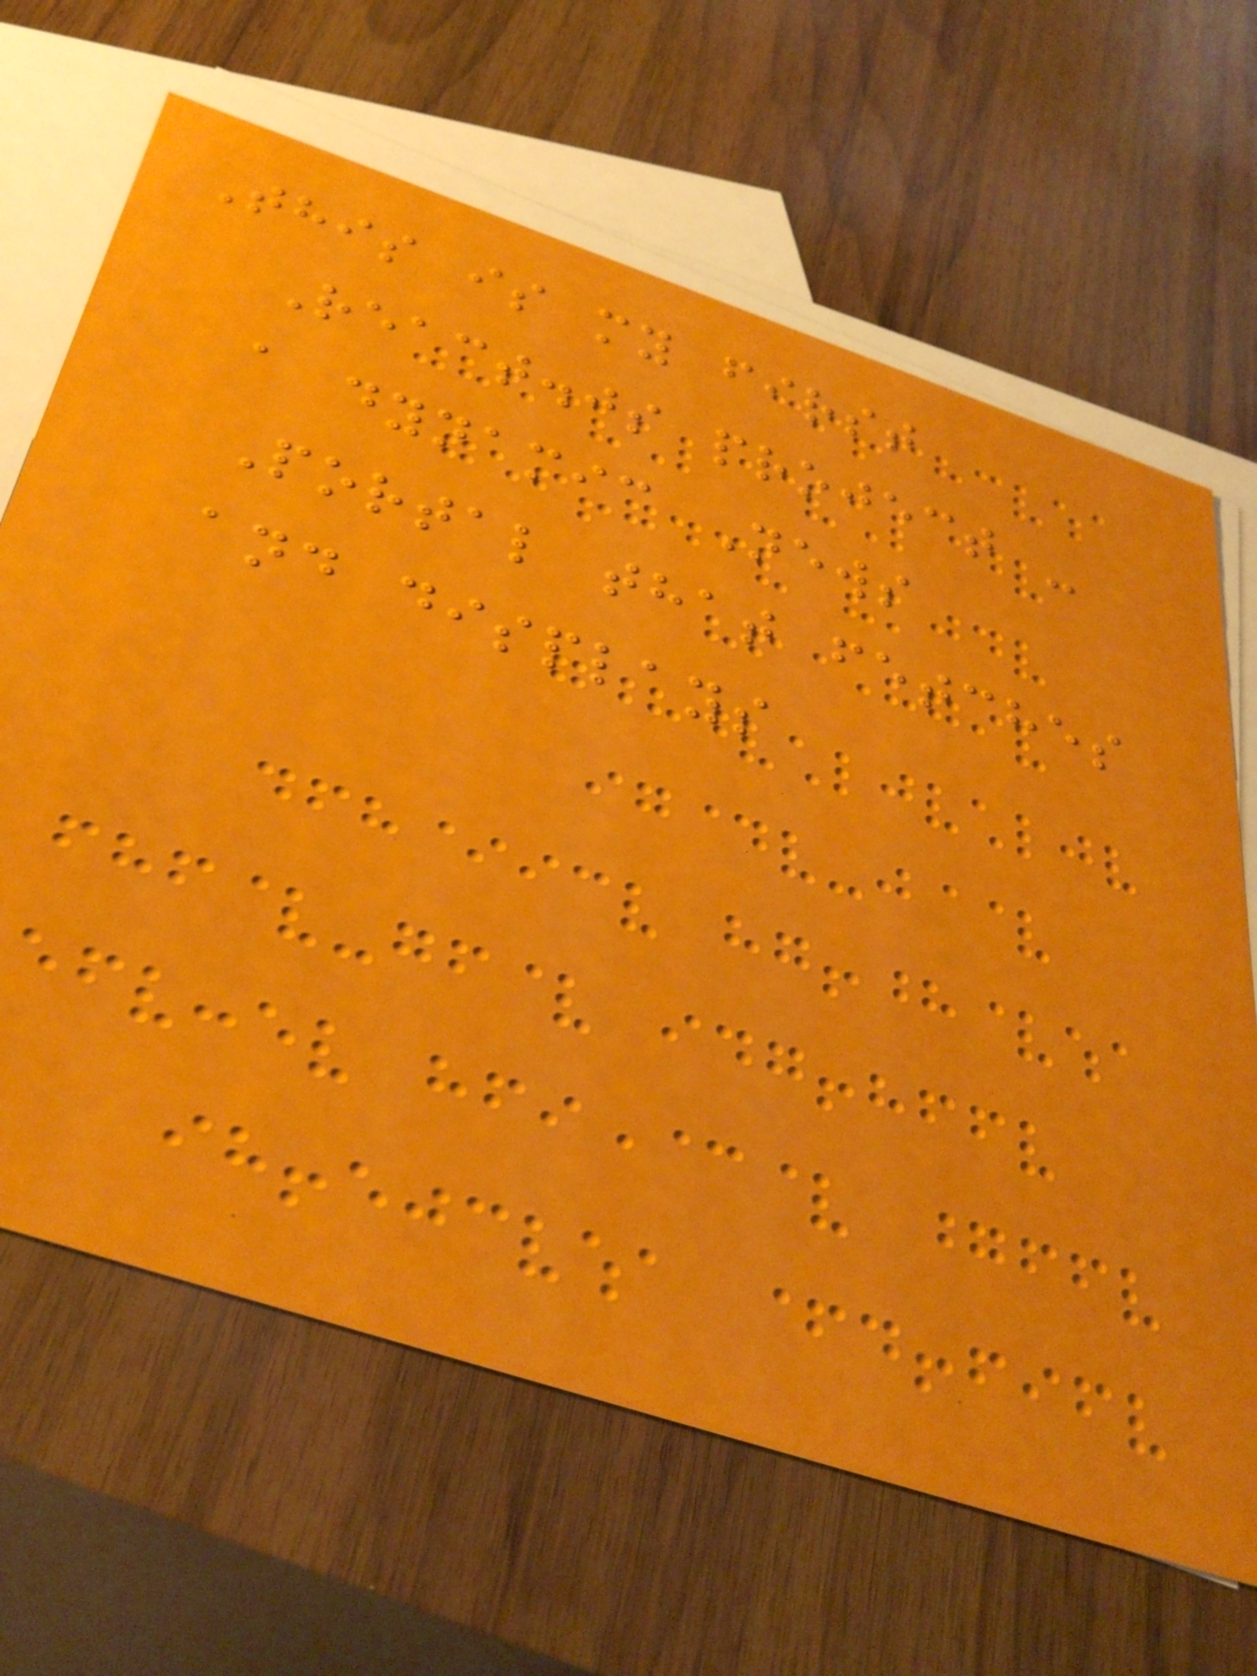This is my first
React.js project -
a dynamic News
Portal that fetches
and displays
